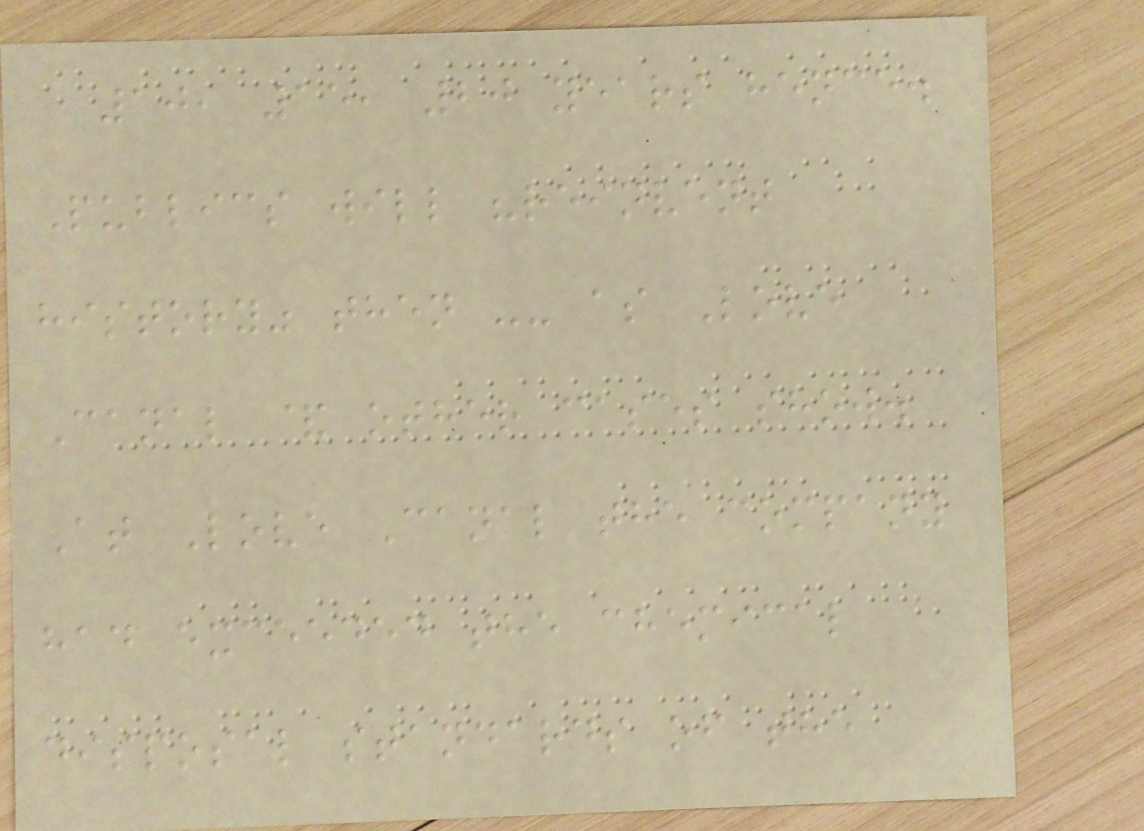10, 15, 20 years hence.
Publics will "reinvent
history" then -- as Love
Canal & other cases show.
At Love Canal the company
had exceeded the chemical
disposal standards of the
